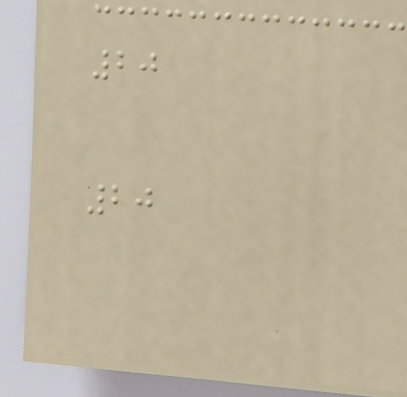20
20
